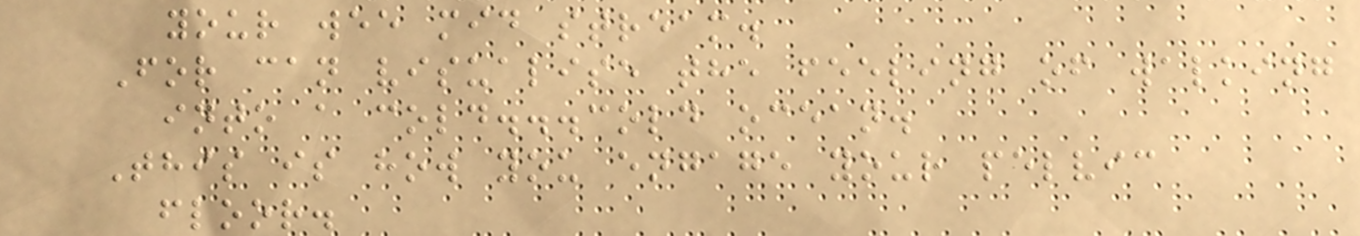your wee mid stream.
For can visualise the feeling of walking
into a cold...cold ocean.
This is how you engage your pelvic
floor.
